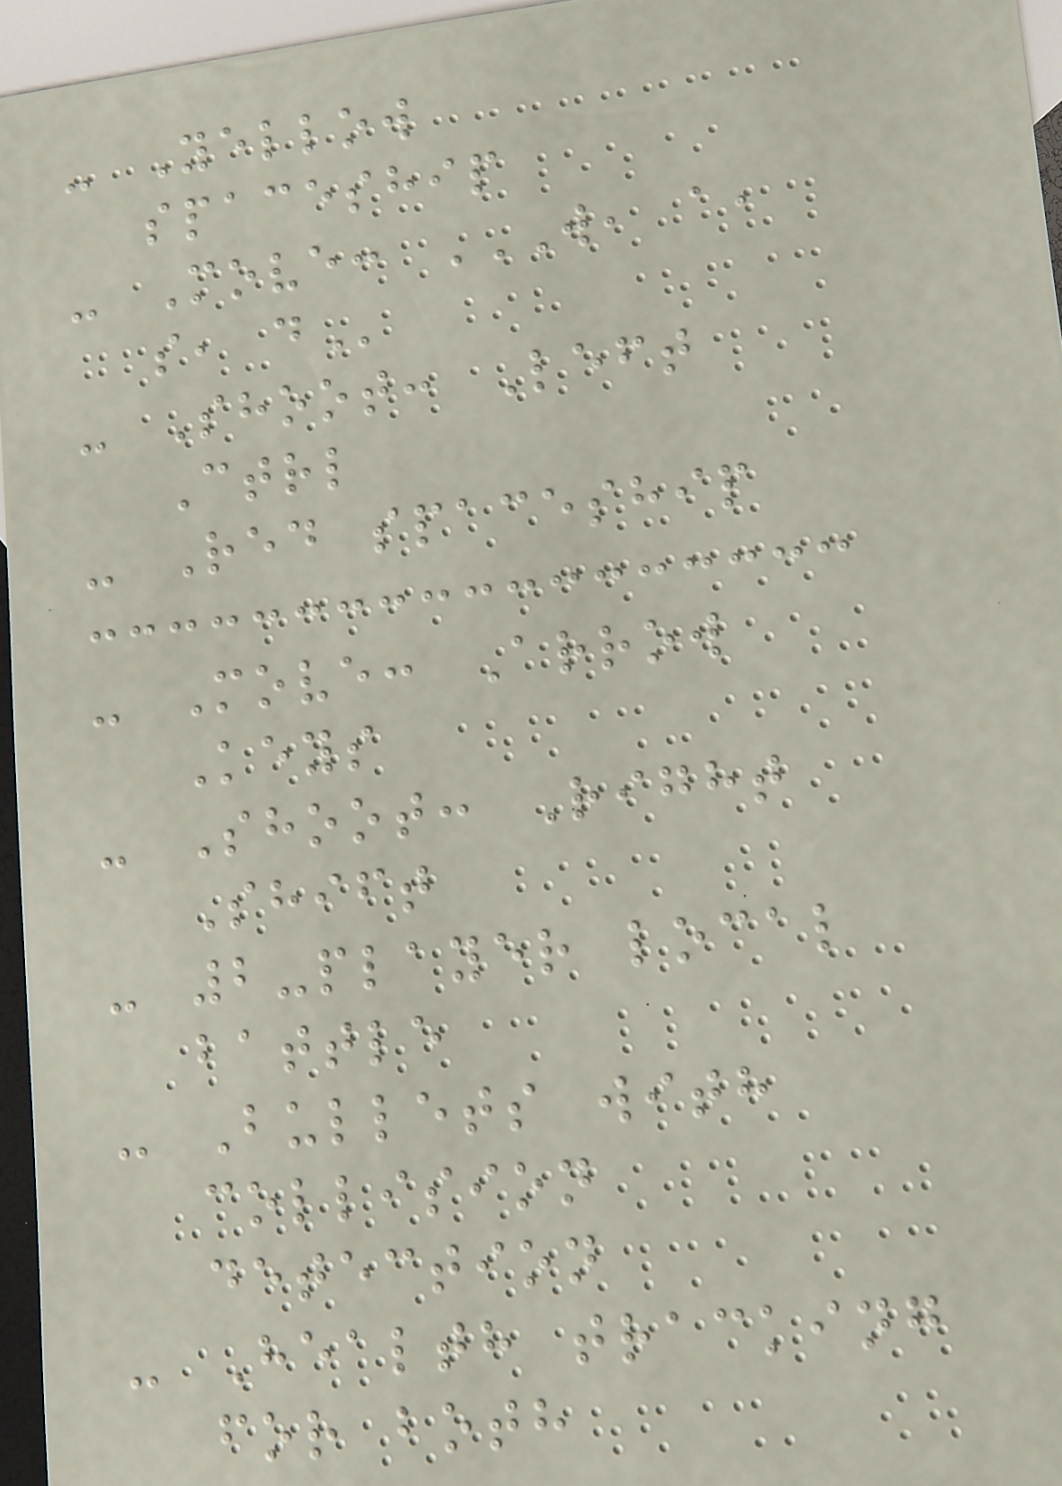- Yellow
spaceship
- Move: W, A,
S, D
- Shoot: Left
Ctrl
- Red spaceship
- Move: Arrow
Keys
- Shoot: Right
Shift
- 2-player local
battle
- Bullets with
collision
detection
- Health tracking
for both
